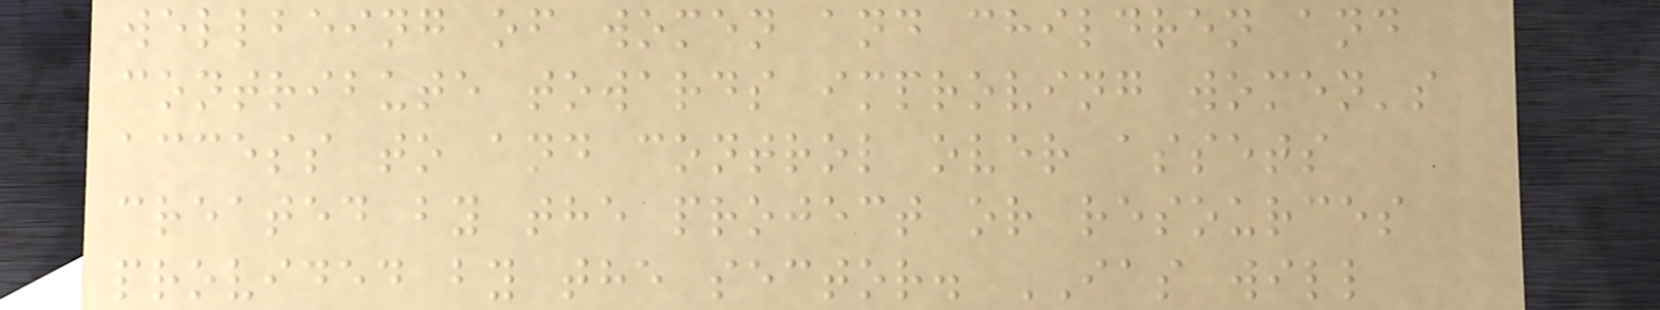wellbeing of women and children and
contribute towards improving women's
access to and control over assets
created by the project or resources
provided by the sector. IAS will
